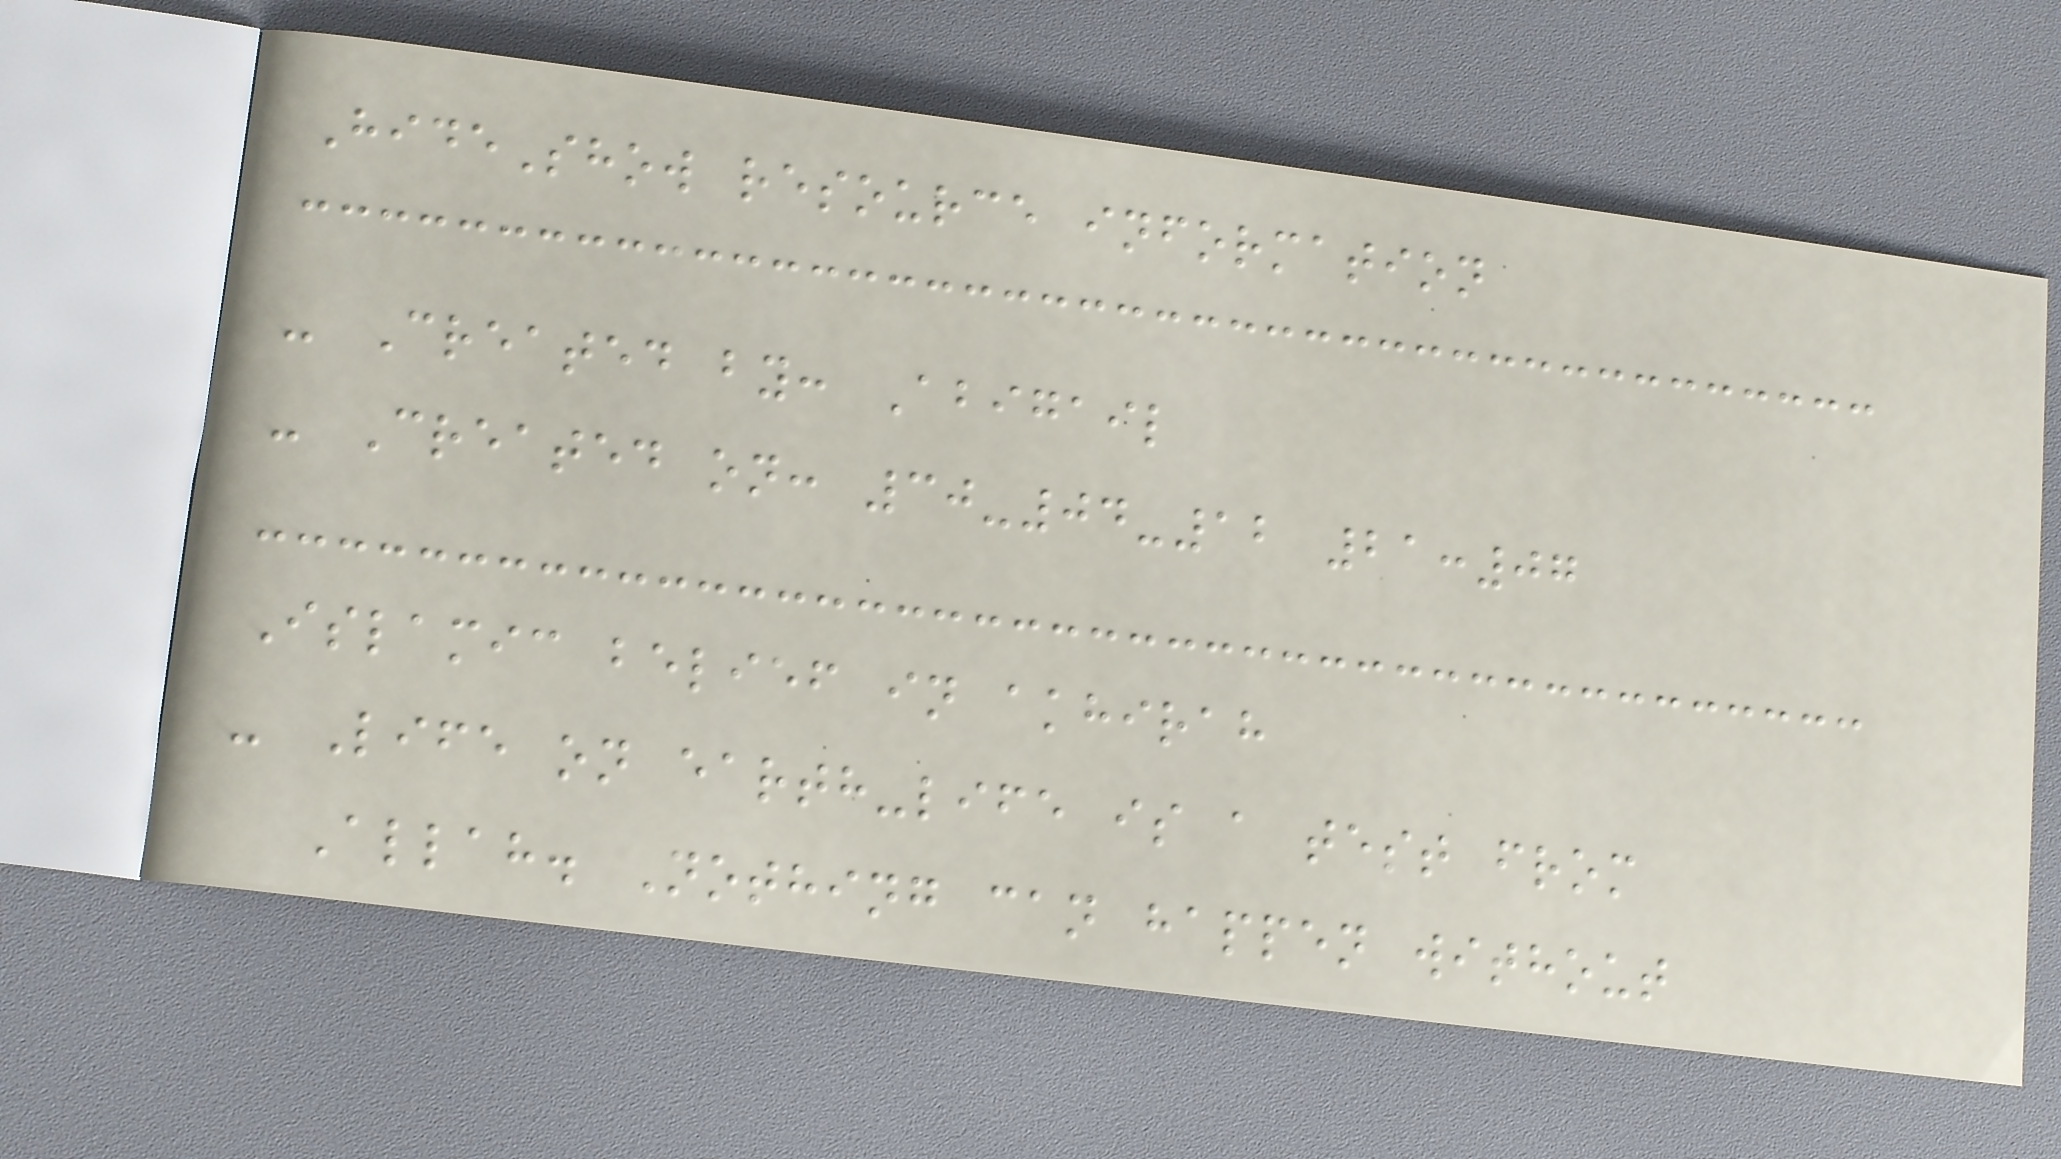HideShow resource information
- Created by: Abigail
- Created on: 30-04-12 21:07
Islamic belief in akhirah
- Life on earth-life is a test from
Allah. Nothing can happen without
